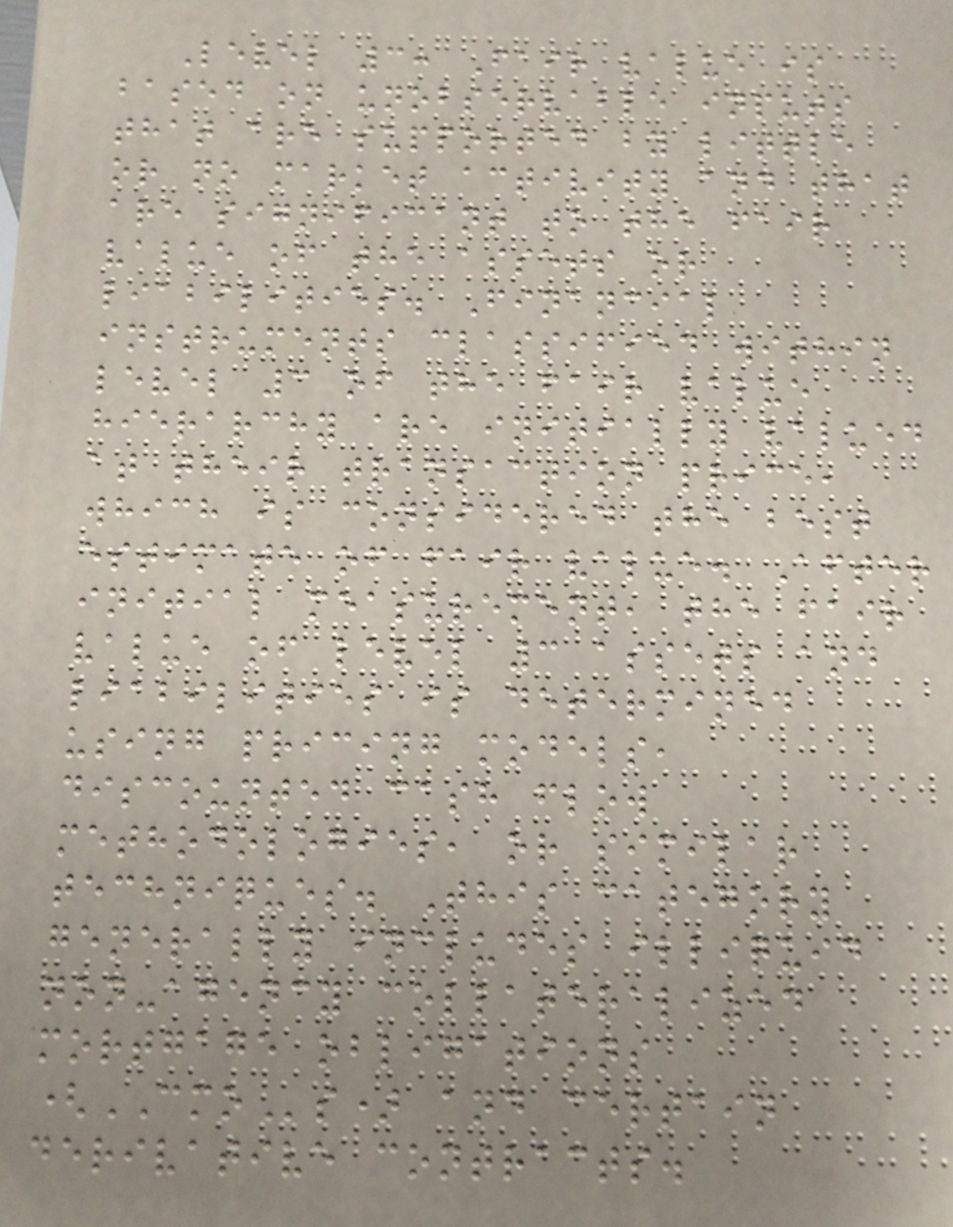Level 3: Fair value is
based on unobservable inputs
that are supported by little
or no market activity and that
are significant to the fair
value of the assets or
liabilities. Financial
instruments classified within
level 3 of the fair value
hierarchy are initially valued
at their transaction price,
which is considered the best
estimate of fair value. After
initial measurement, the fair
value of level 3 assets and
liabilities is determined
using pricing models,
discounted cash flow
methodologies, or similar
techniques. This category
generally includes illiquid
non-agency collateralized
mortgage obligations
(CMOs) and certain
derivative contracts.
